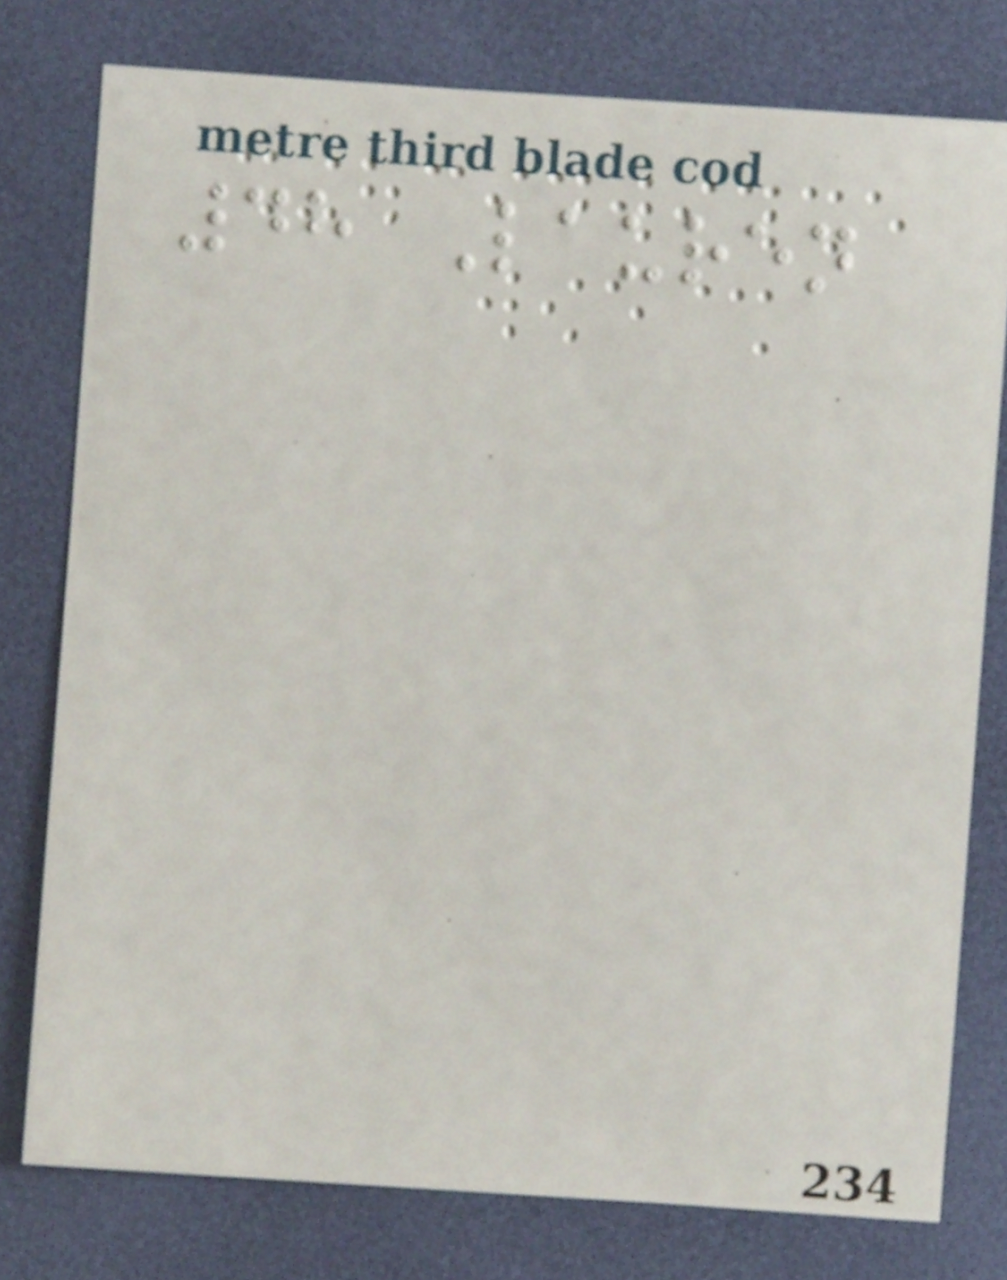48 Lauren
